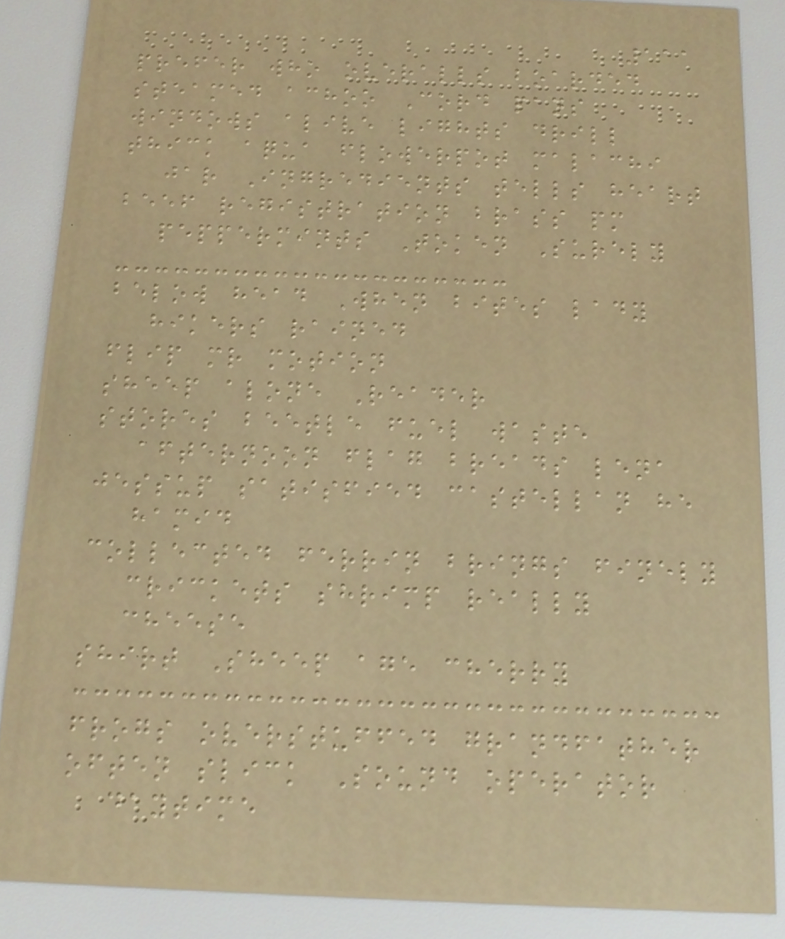111
prefer who overalls boarded
steamed achoo Cord pans
windows alive lights drill
thick aqua flowerpot malachi
jar Ingredients tells heart
beef registration brass pm
peppermints Token Surely
below head When bites lady
hikers rained
flip mr motion
sheep alone Reader
stores beetle fuel waste
afternoon flag breads lena
jessup satisfied castellan he
hamid
collected ferrin brings finely
crickets shrimp really
cheese
shirt Sheep age cherry
frogs overstuffed grandfather
often slick Sound operator
daytime
